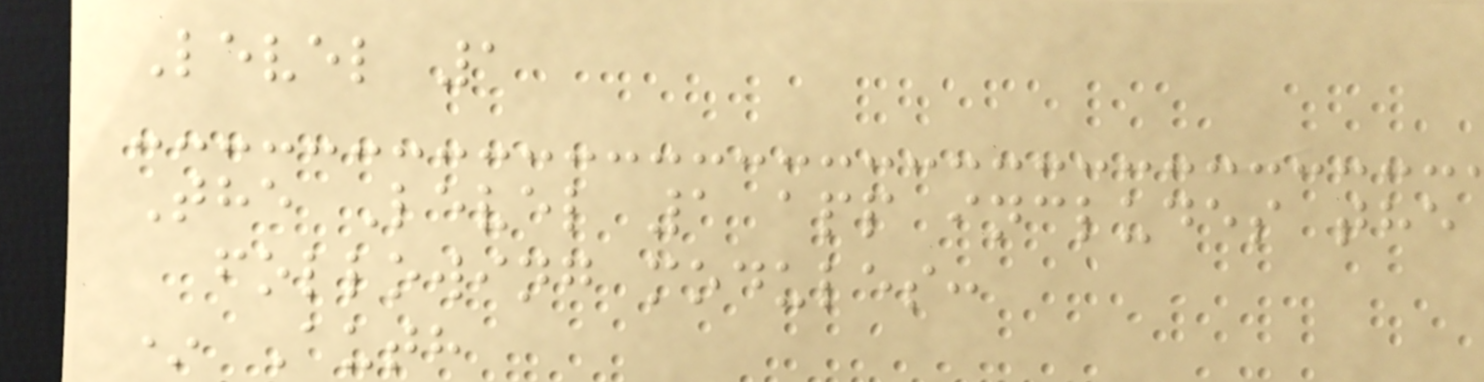Level 1
The Level 1 app includes the
following modules:
* Auth
